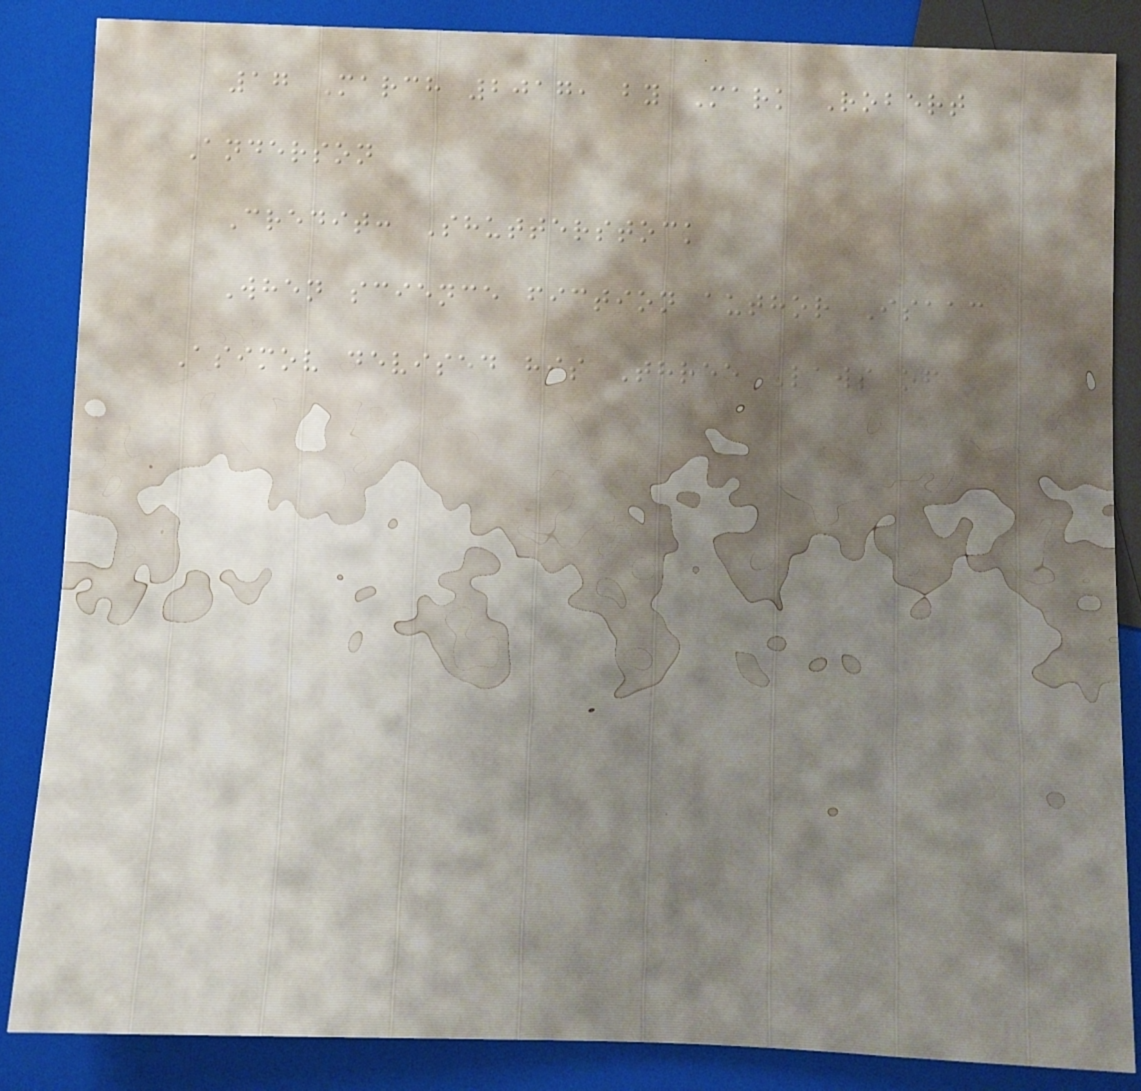17 March 2017, by Mark Robert
Anderson
Credit: Shutterstock
When science fiction author Isaac
Asimov devised his Three Laws of
